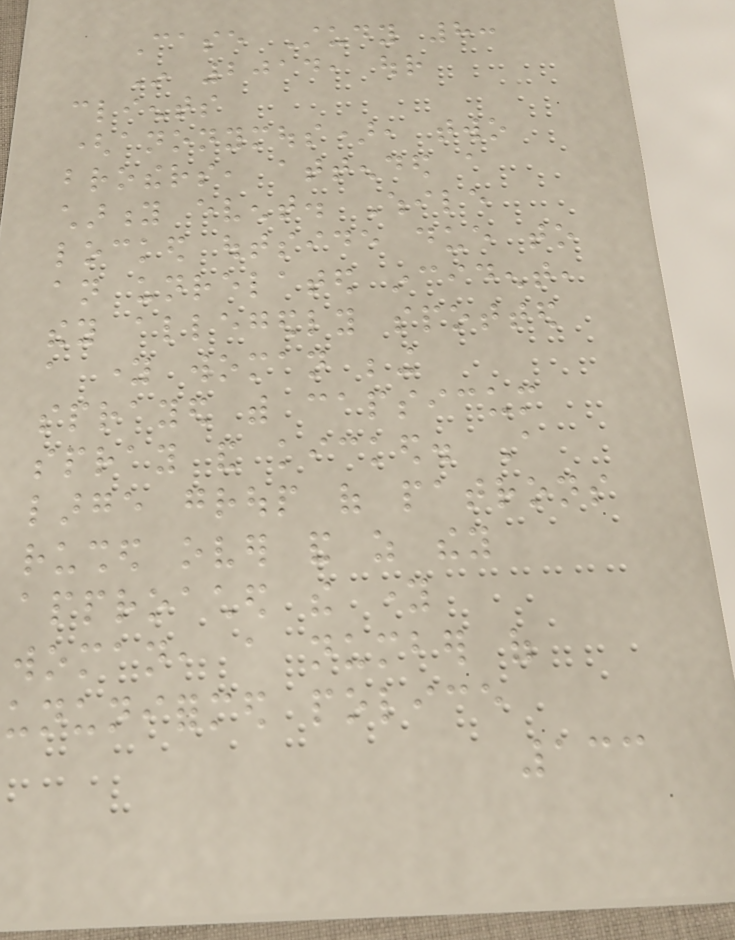Case Study 8:
In 2014, our
clients
(anonymous), two
brothers, attended a
charity event. While
locked outside due to
an unrelated incident,
they allegedly spotted
a young woman being
sprayed with capsicum
spray and kicked. A
large group of patrons
rushed over and as they
approached the young
woman, a number of
ununiformed police
133
